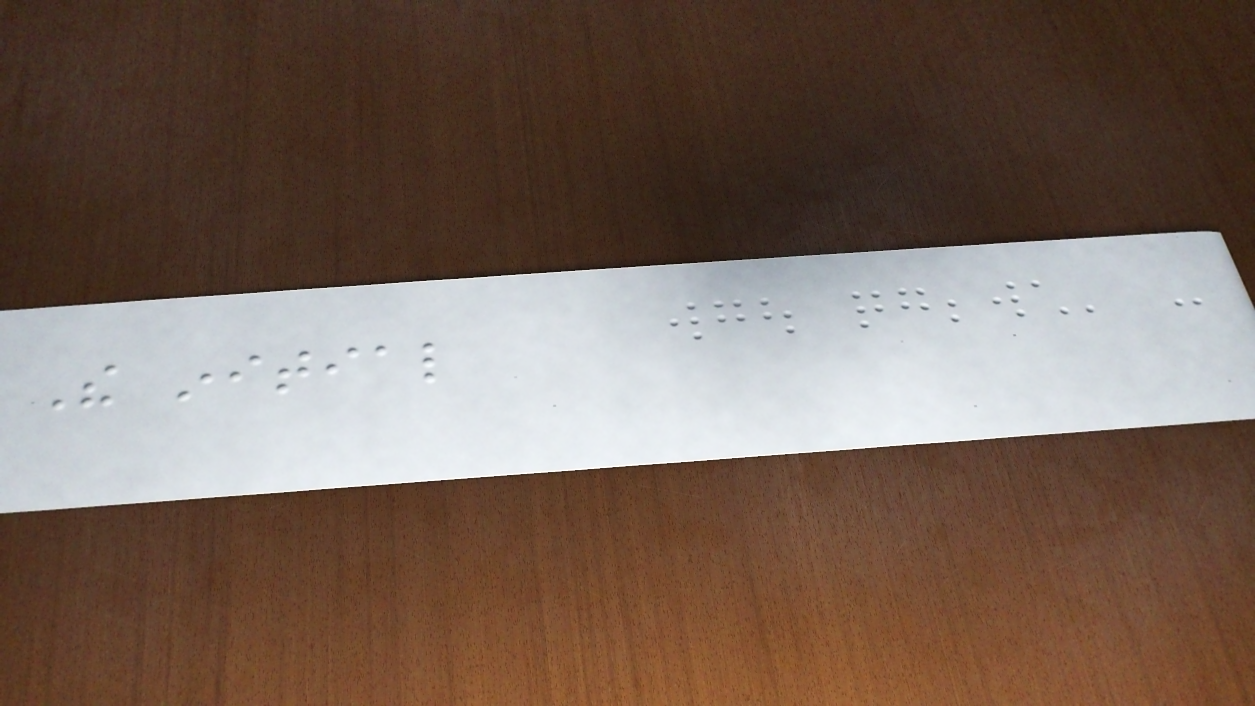The initial
